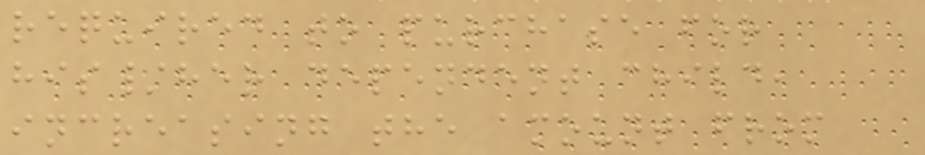required to purchase for
his/her dependent child,
increasing the amount from
